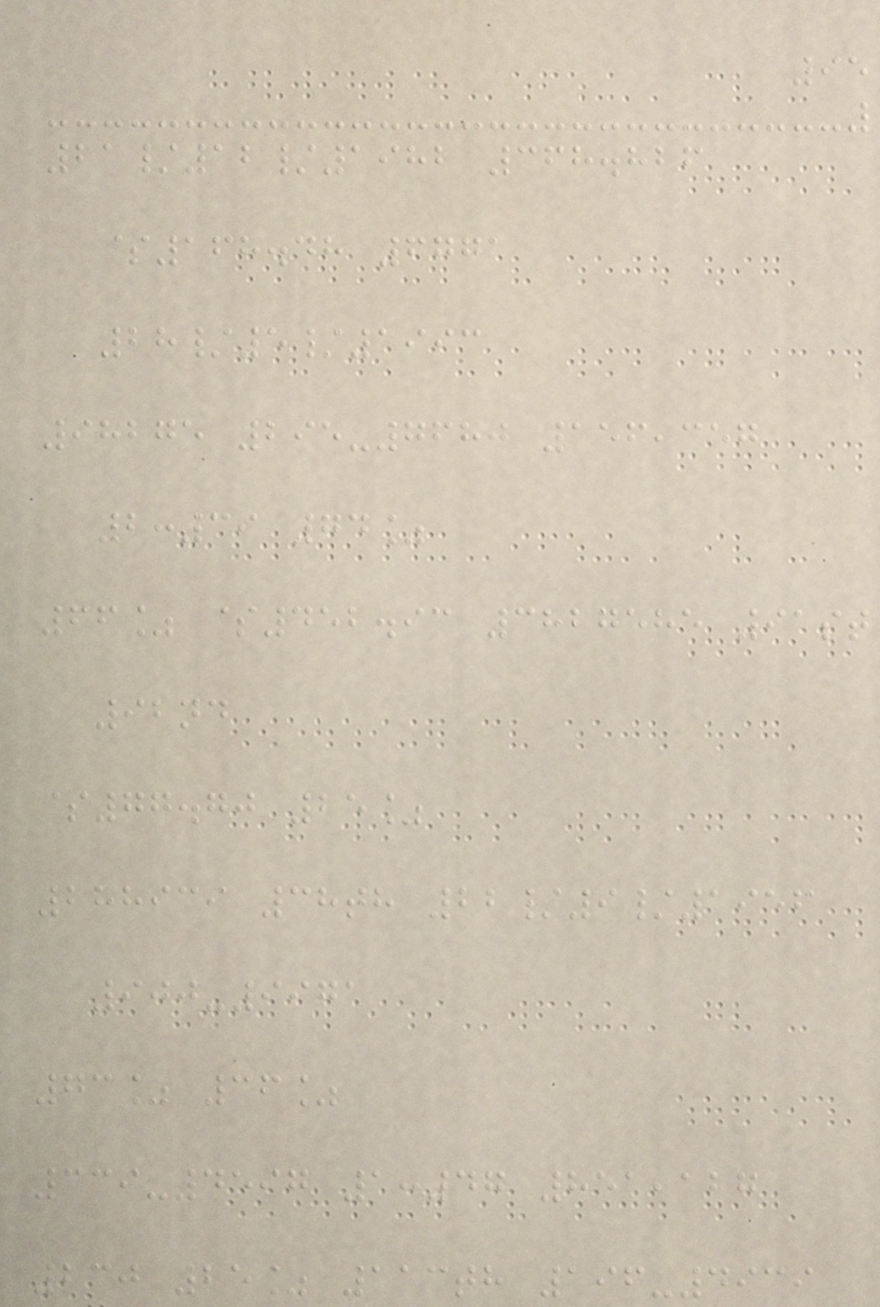95
21/12/1982 368.826
$168.48 6771
28/5/1993
98275 295-7680 156,357
2:39 74%
66% $452.93 3827585 91st
92nd
$77.70 25%
288939 38th 22/9/1956
900-9971
73% 36%
339-4597 1:47 851,127
230 25% 113th 196-4939
